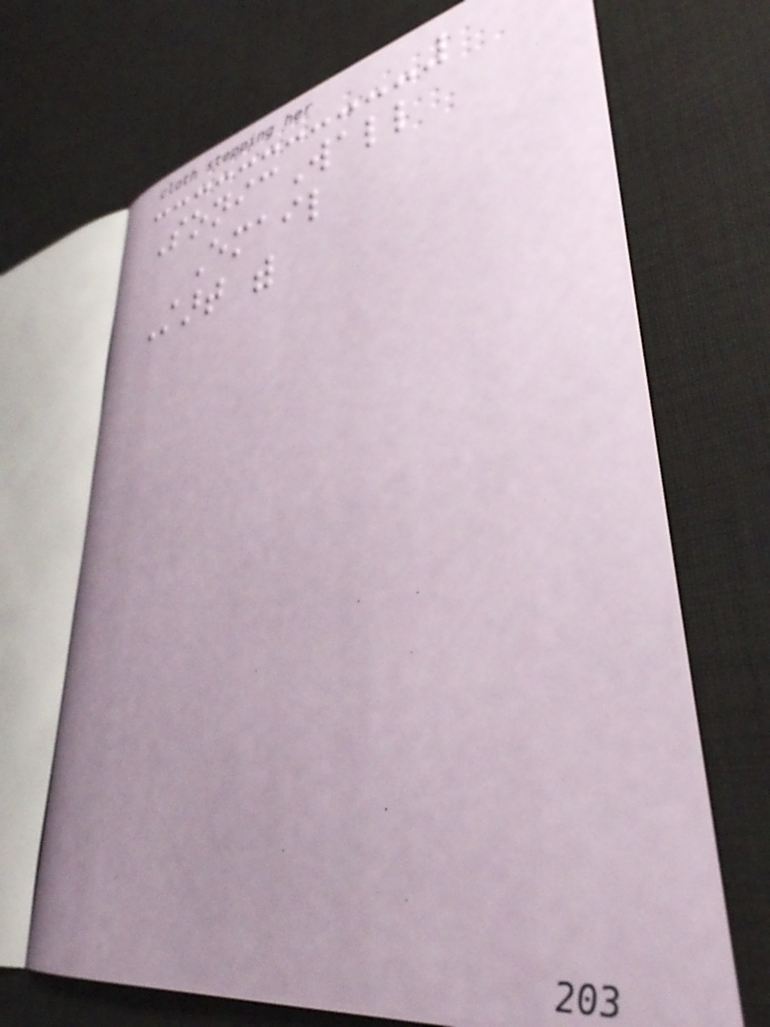SonicWall
Email
Start with
